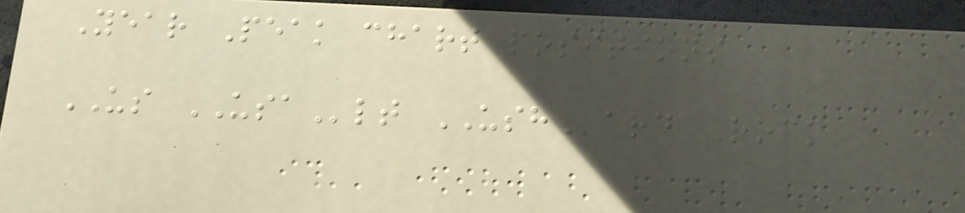Year Peak chart positions
US USAlt USHard Rock
